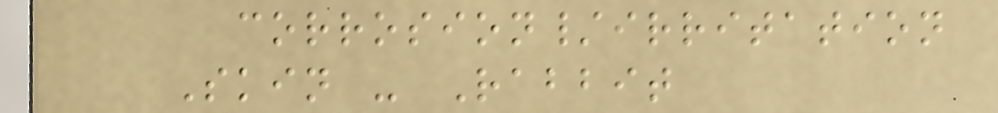corrosion/irritation
Skin - Rabbit
